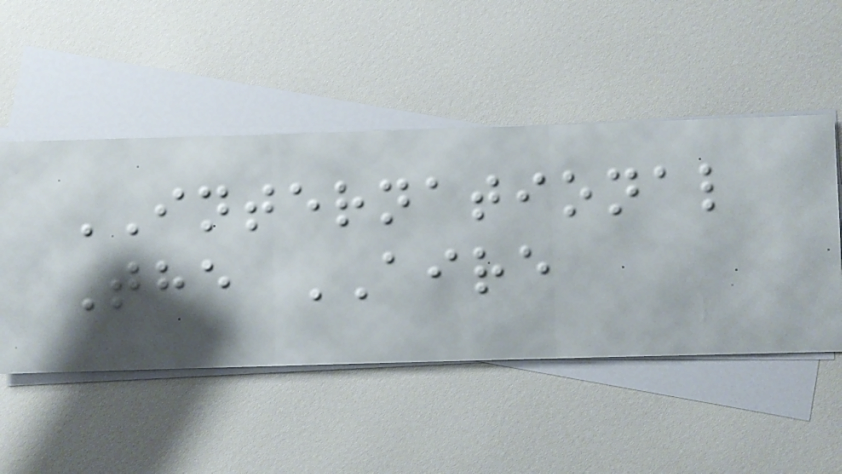INTERNATIONAL
The AIRE
